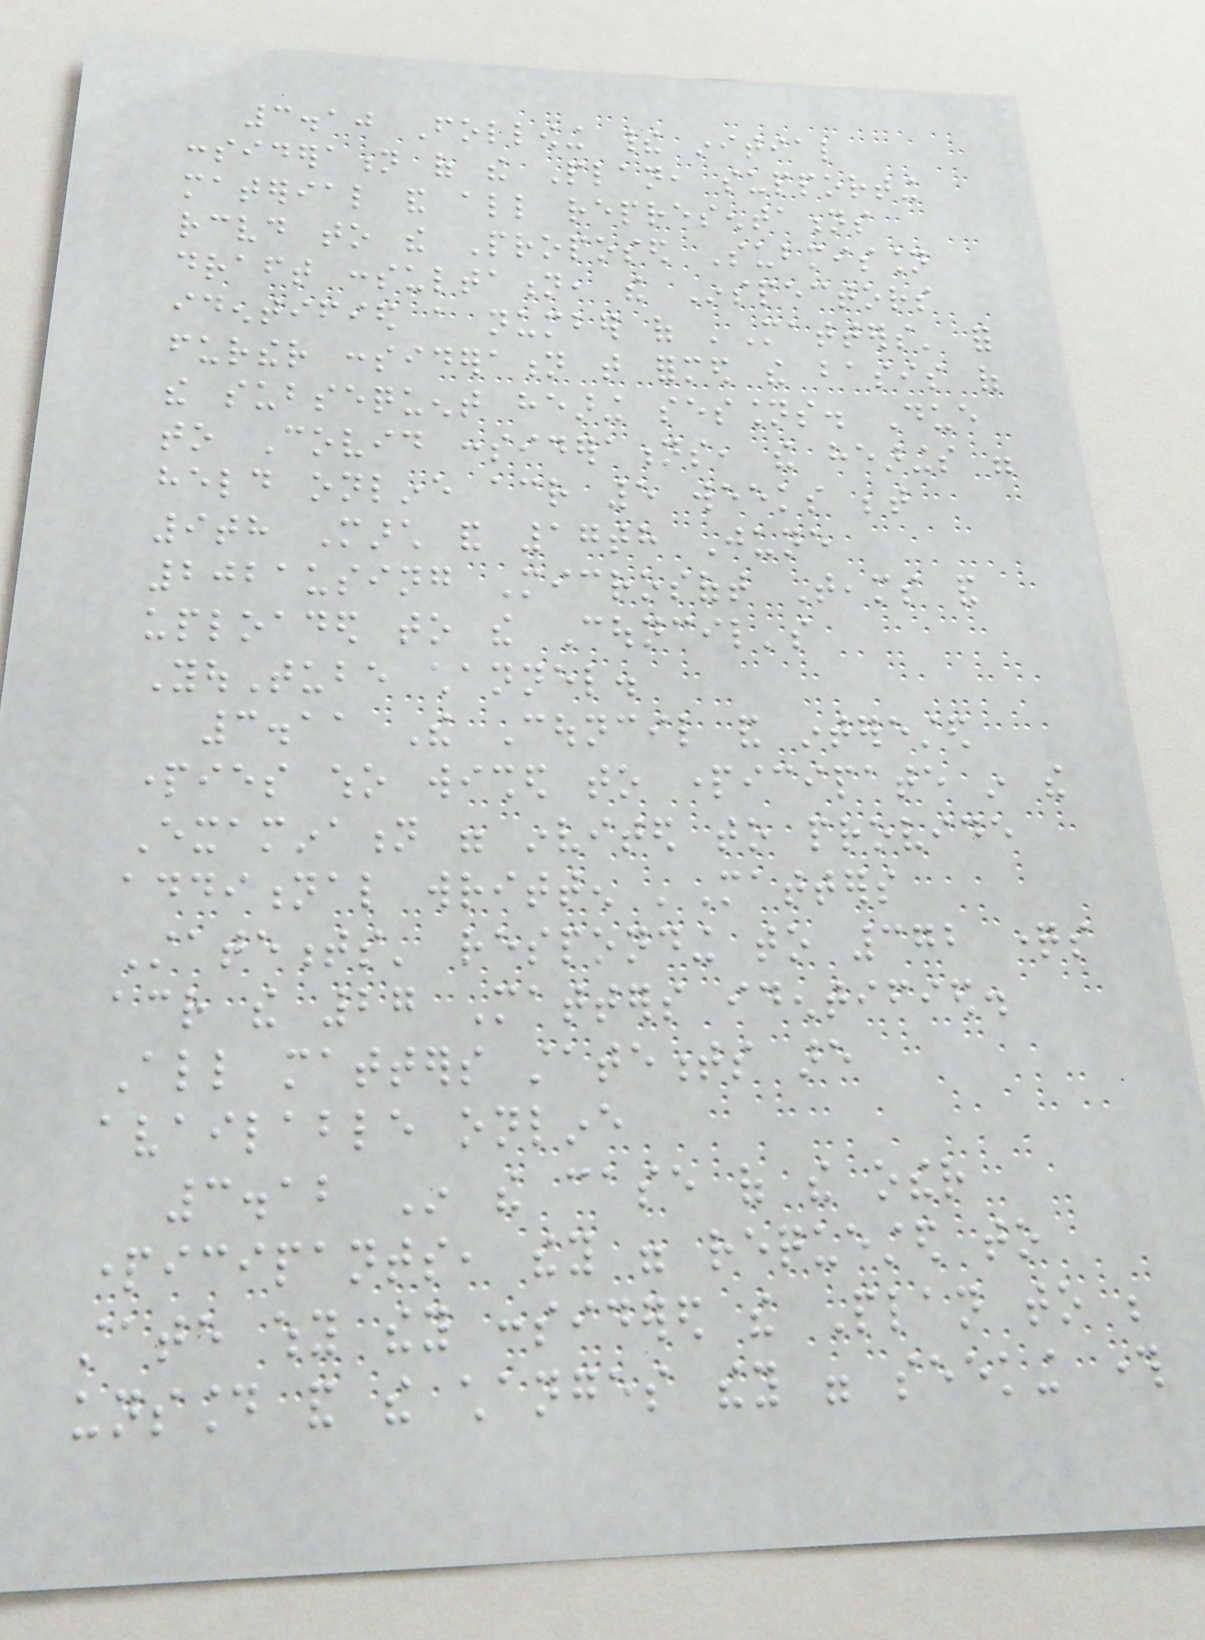3.10 Following their initial
consideration of the Plan, supporting
material and all representations
received to the Proposed Submission
draft consultation, the Inspectors
identified a number of 'Matters' for
further consideration that formed the basis of
the subsequent hearing sessions. Due
to Covid considerations, the hearings were
held online across 5 weeks between
9th March and 17th June
2021using Microsoft Teams and
uploaded to the Council's
YouTube channel.
3.11 The Council and interested
parties who wished to participate in the
Examination were invited to provide
additional written 'Matters
Statements' responding to 372 questions
across the 27 Matters identified.
All matters statements are
available online
3.12 In the case of the other
participants, they were requested to
state why they considered the Plan to be
unsound and the changes they were seeking through
